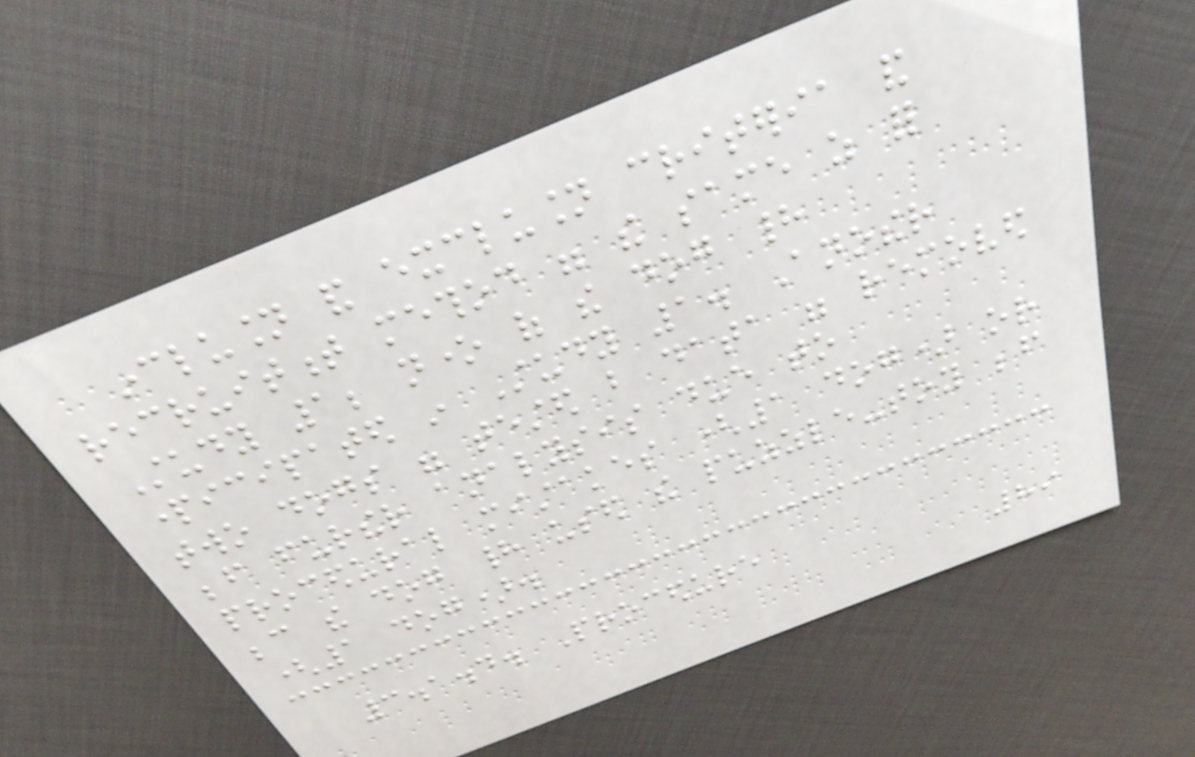inclusion and exclusion criteria and
recruitment method were the same as for
Study 1; none of the dog had
participated in Study 1. Another
two dogs were tested but data were removed
before further analysis due to
procedural mistakes (1 dog) or
because the dog had used the puzzle-toy before
(1 dog).
3.1.4. Procedure
89
